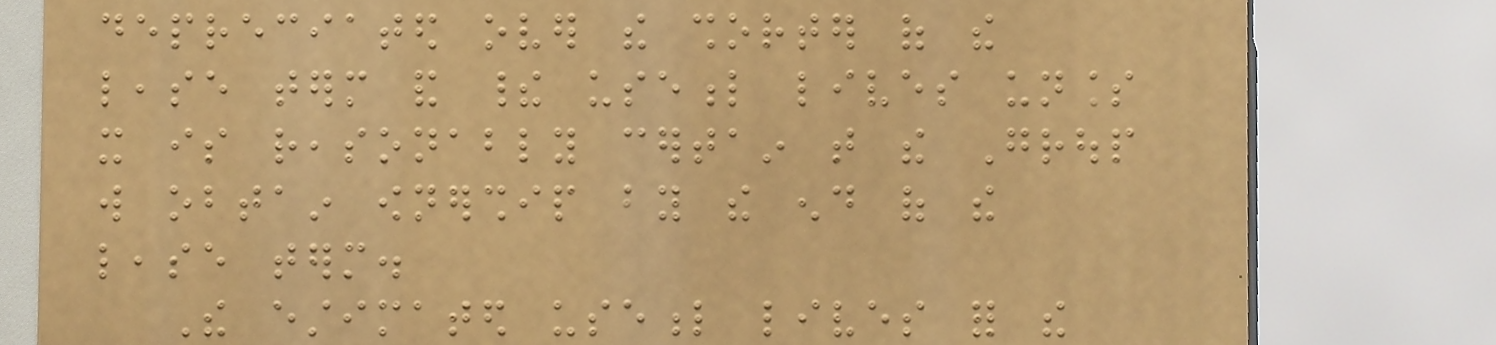depreciated over the shorter of the
lease term and their useful lives unless
it is reasonably certain that the Group
will obtain ownership by the end of the
lease term.
The estimated useful lives for the
